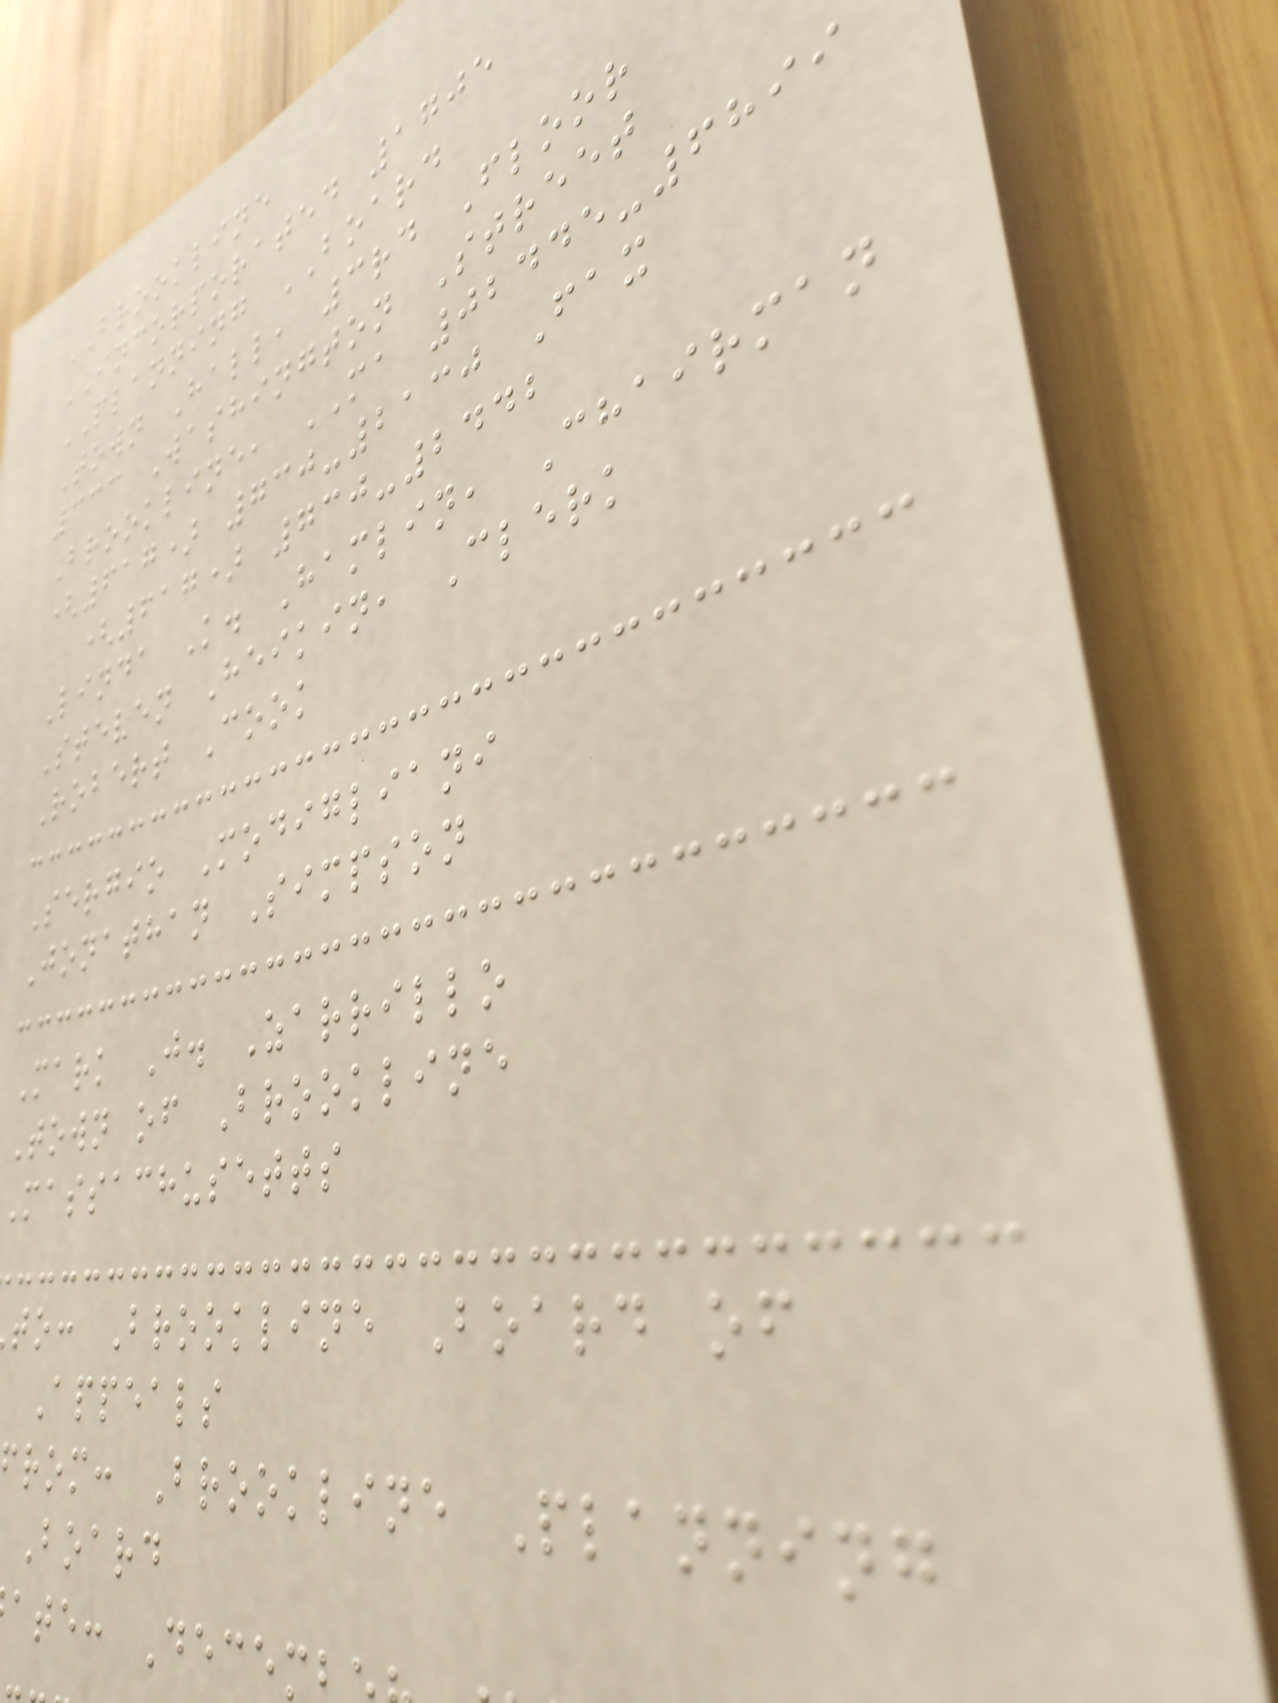BROOKLINE
INCORPORATED 1705
PLANNING BOARD
Town Hall, 3rd Floor
333 Washington Street
Brookline, MA 02445-6899
(617) 730-2130 Fax
(617) 730-2442
Linda K. Hamlin, Chairman
Steven Heikin, Clerk
Robert Cook
Sergio Modigliani
Jonathan Simpson
Mark J. Zarrillo
Town of Brookline
Massachusetts
to: Brookline Board of
Appeals
rom: Brookline Planning
Board
ate: Decem
